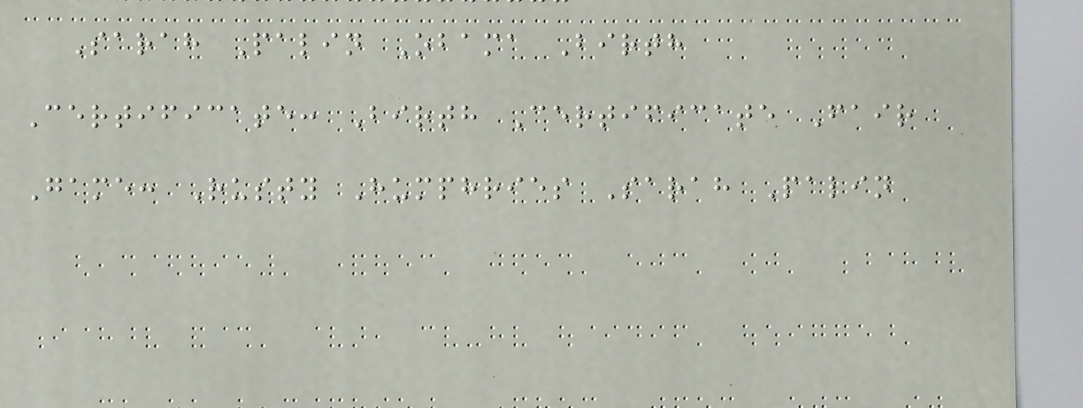Sarah Palin Obama Birth
Certificate: Birth Certificate Fair
Game: Rusty Humphries Sarah Palin
